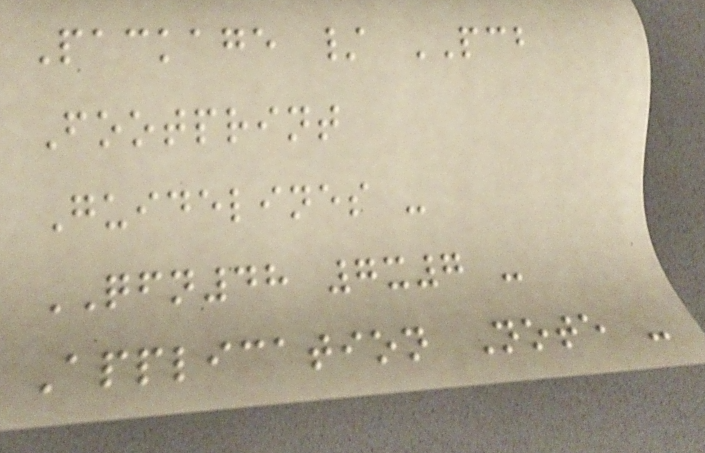Package / PCB
Footprint
Guidelines -
QFN48 7x7 -
Application Note -
